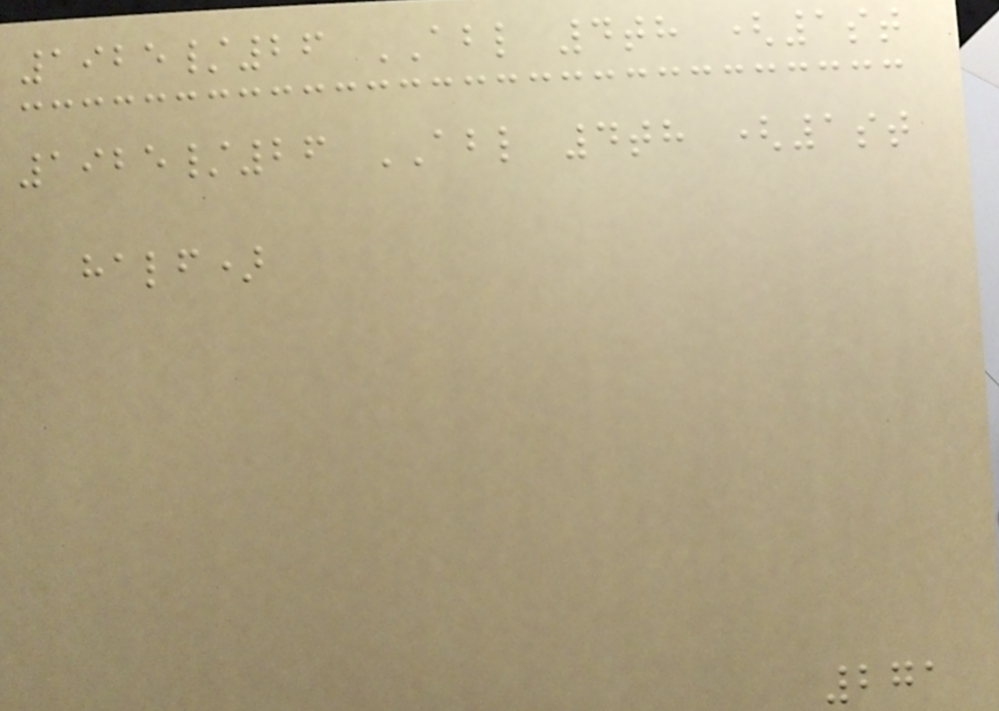1925/26 ABL 4th (1st
1925/26 ABL 4th (1st
half)
271
